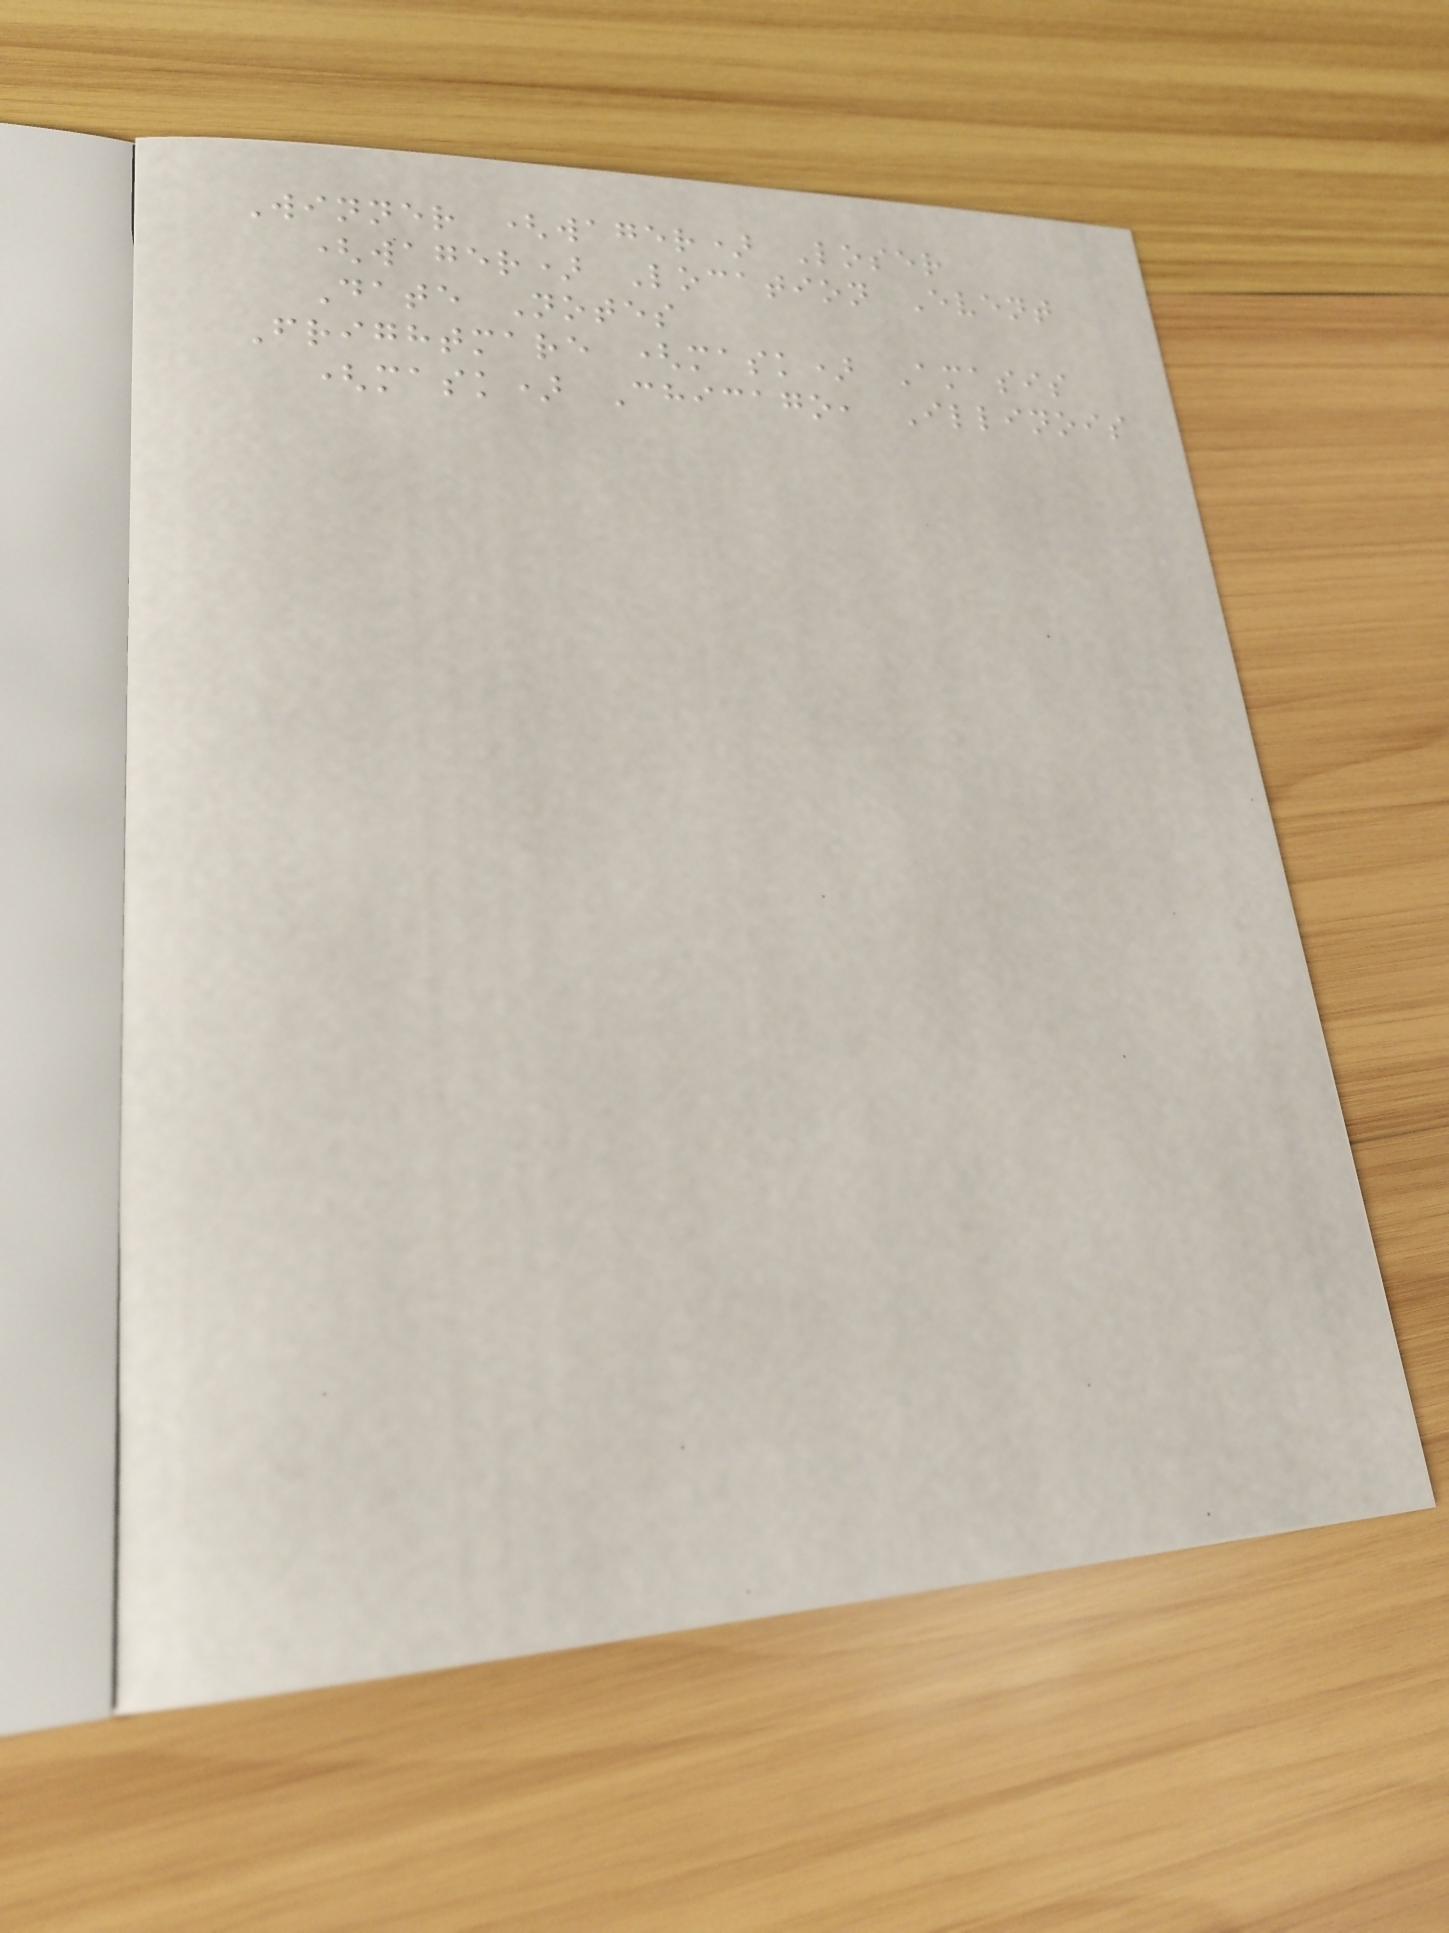Winner (wager) Loser
(wager) Location Event
Date Notes
Frightmare (mask) Amasis
(mask) Chicago, Illinois
